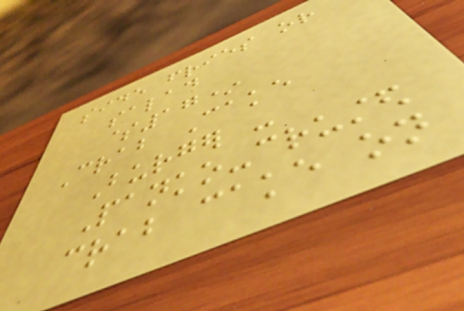side fries or
salad
$17*
Crab Cake
Burger -
Panko-crusted
crab cake on
